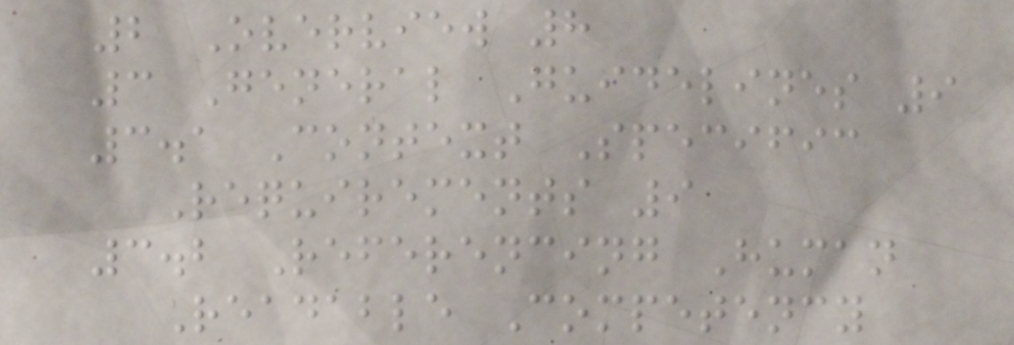2 Overview 8
3 General Guidelines 9
3.1 Context Specific
Requirements 9
3.2 Referencing Human
Readable Competency
